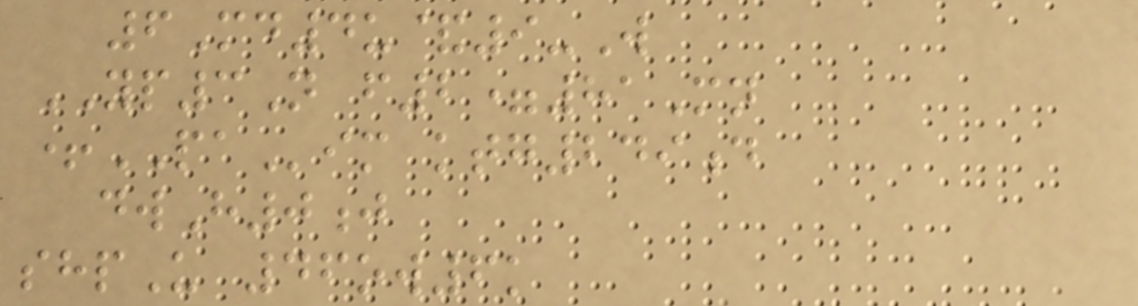6Md4u&9-W
YP3N f2=81Mn
+PAim ktg249d
dwH0j
shpU 46ow6k
